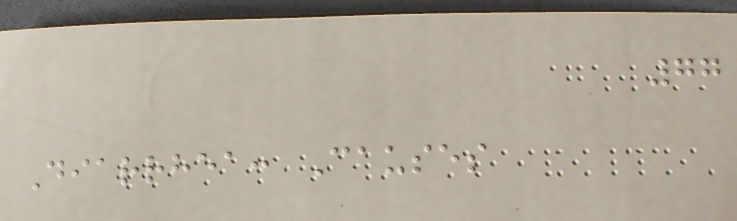77
Diarrhea: Causes
